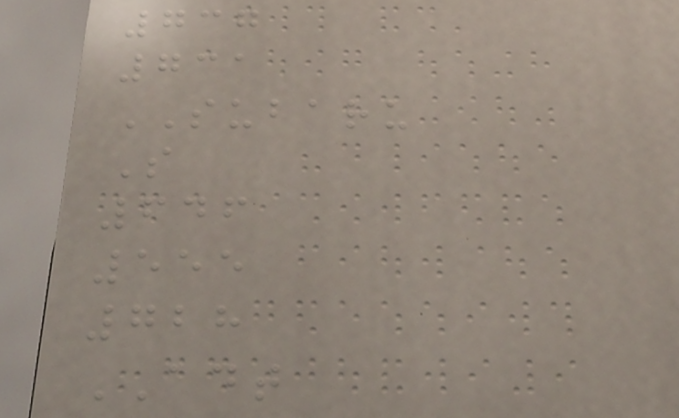737
731
SUBARU
S
646
555
728
ADT
